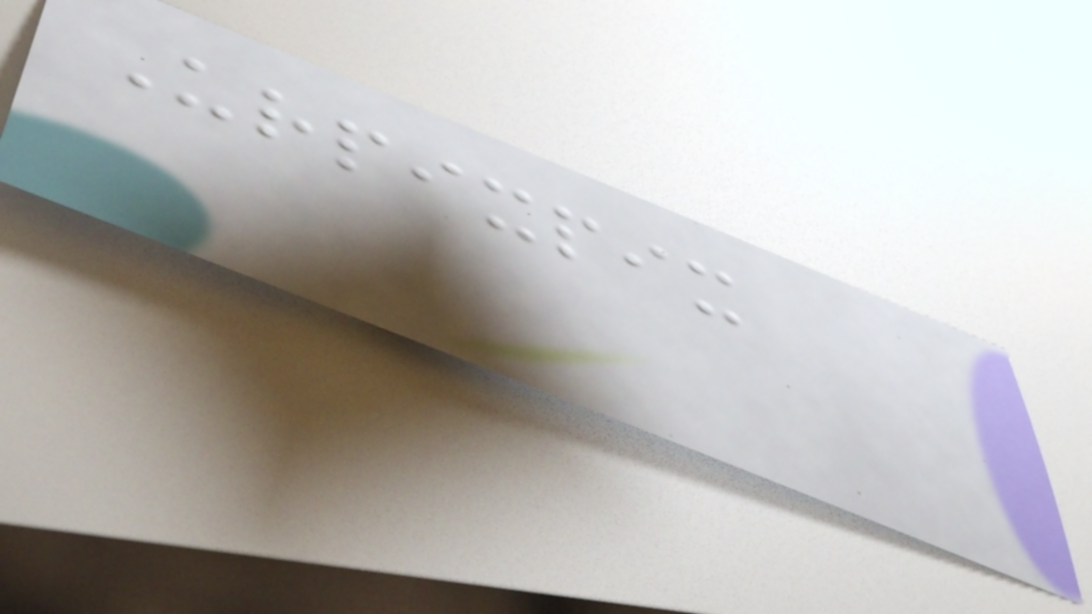Urpixpix
